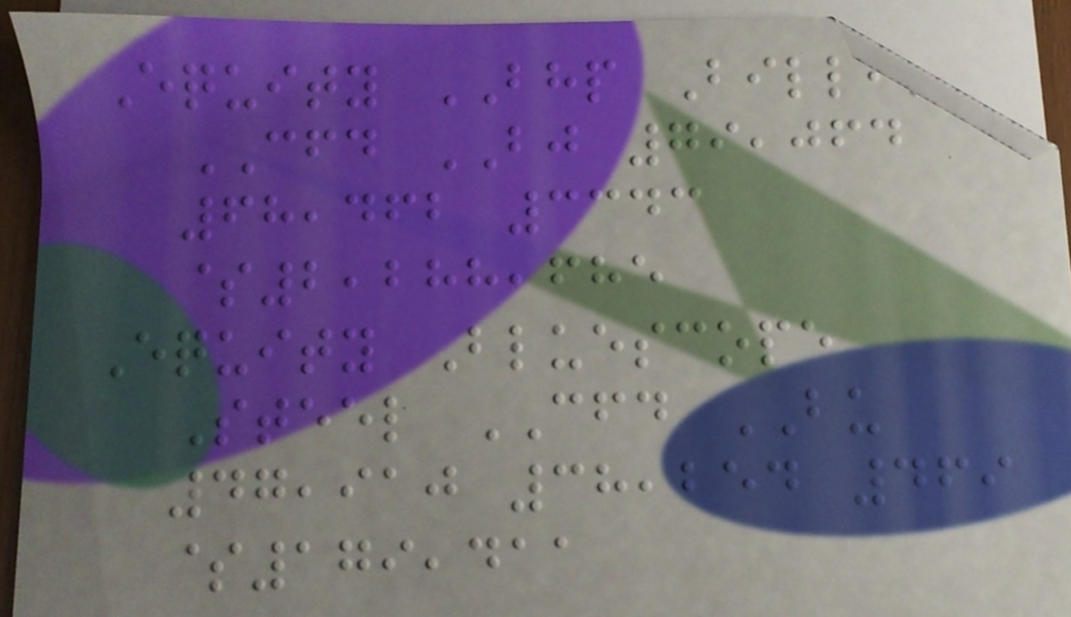Equity BHP Billiton
CFD BJ 79,064
68,462 3343
$2,288,685
Equity Bluescope
Steel CFD BU
47,910 38,254 469
$179,411
